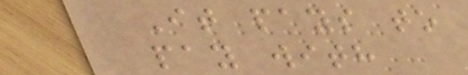It pays to
pay with
